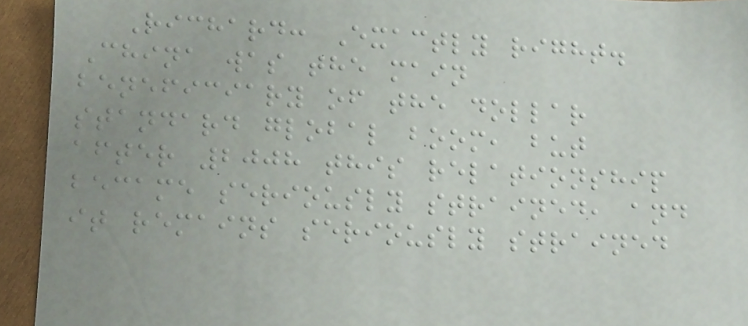Richard: Exactly right.
China was the main
beneficiary of the dollar
standard global boom, but
after 2008 this relationship
became seriously strained, and
it remains seriously strained
